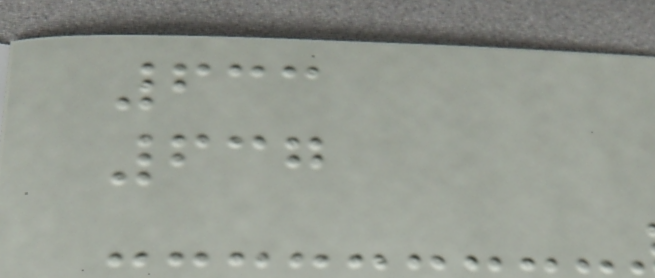633
637
